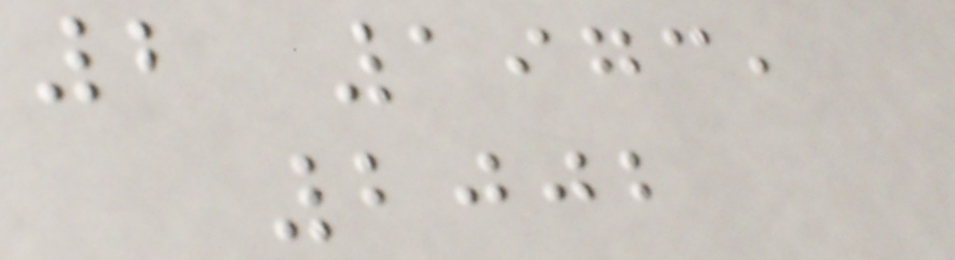2 1973,
2002
